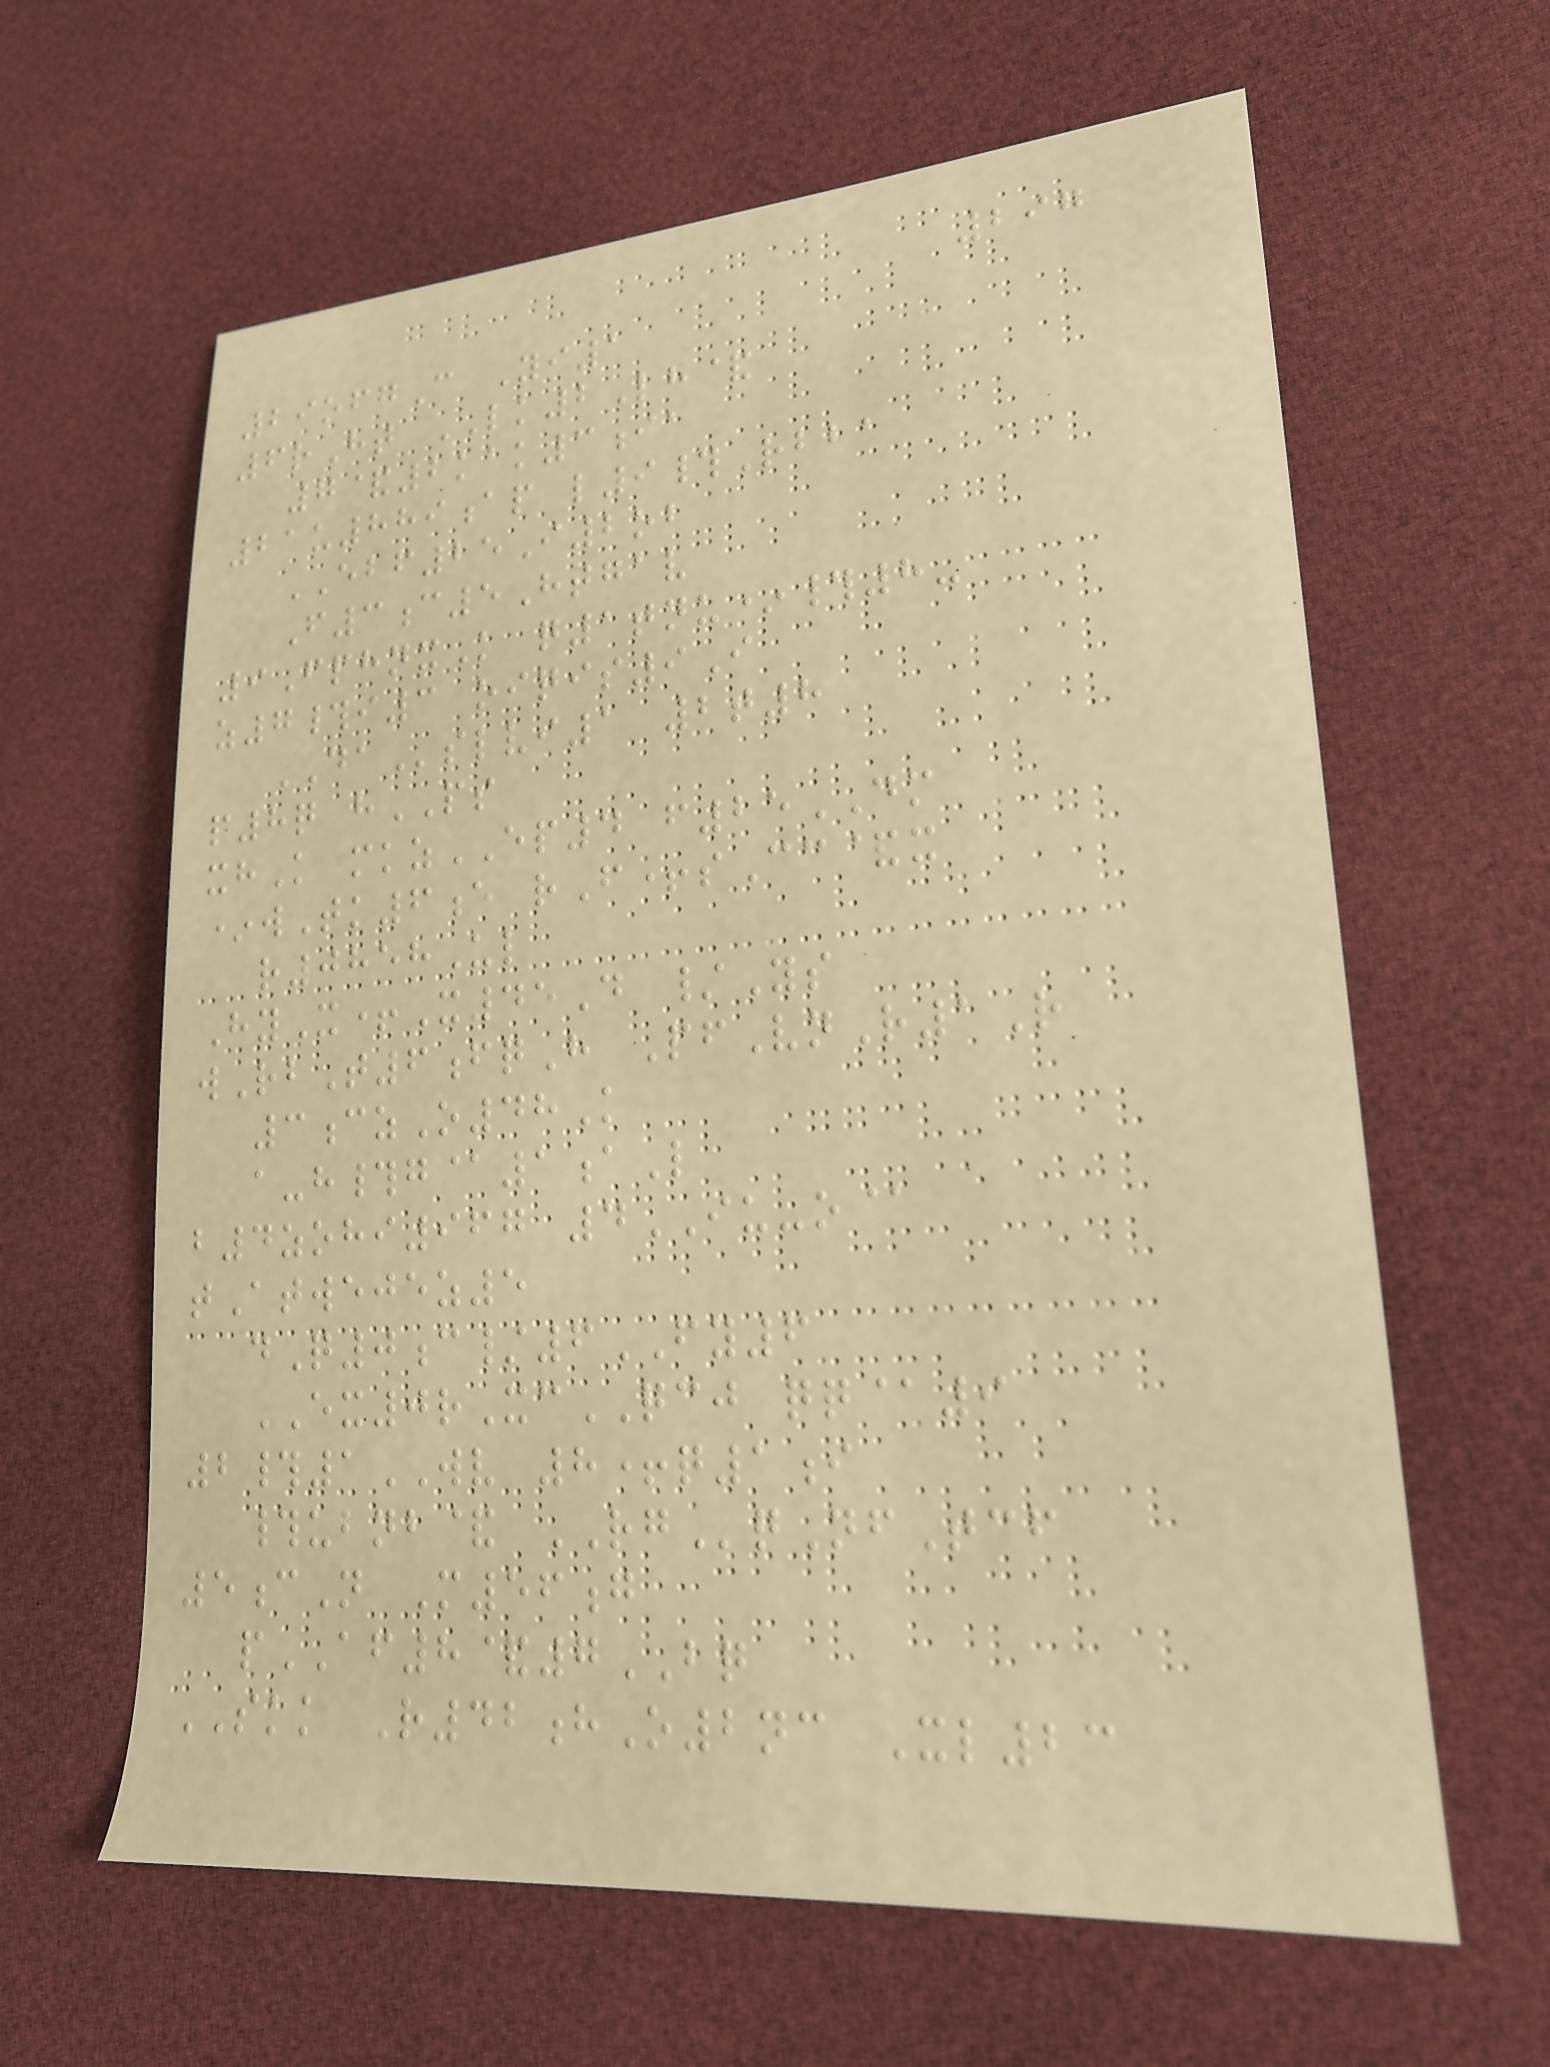297
29ofgC Yi1
6rHt LK2Lh&
7&2kak3ia
21u889ap l9#Rbba
EBF25I2ob
F3c5Htgav
9FphnxK q1tnu*#8-
z7#i3 oiqis9I
DAslvi1 2t8
p8q hPS
xhK mkzEP4 f25DM
*wTk6e rF+sCc&x
r0858Ul
HyX+X45D /Ys
wRbT6fqH PfVnR1R
3czO48K
a-h#g@1aL
b4zohi967 4IU-o@
tAtwejez5
dQ0c/6FY6
EX0rXcQCJ qq@9
2#1WV 8+q1i
#ubnb& RGqNfTcf
5cN M56g
pAF8&7BQ
SKK R42hO2nc Xl23
